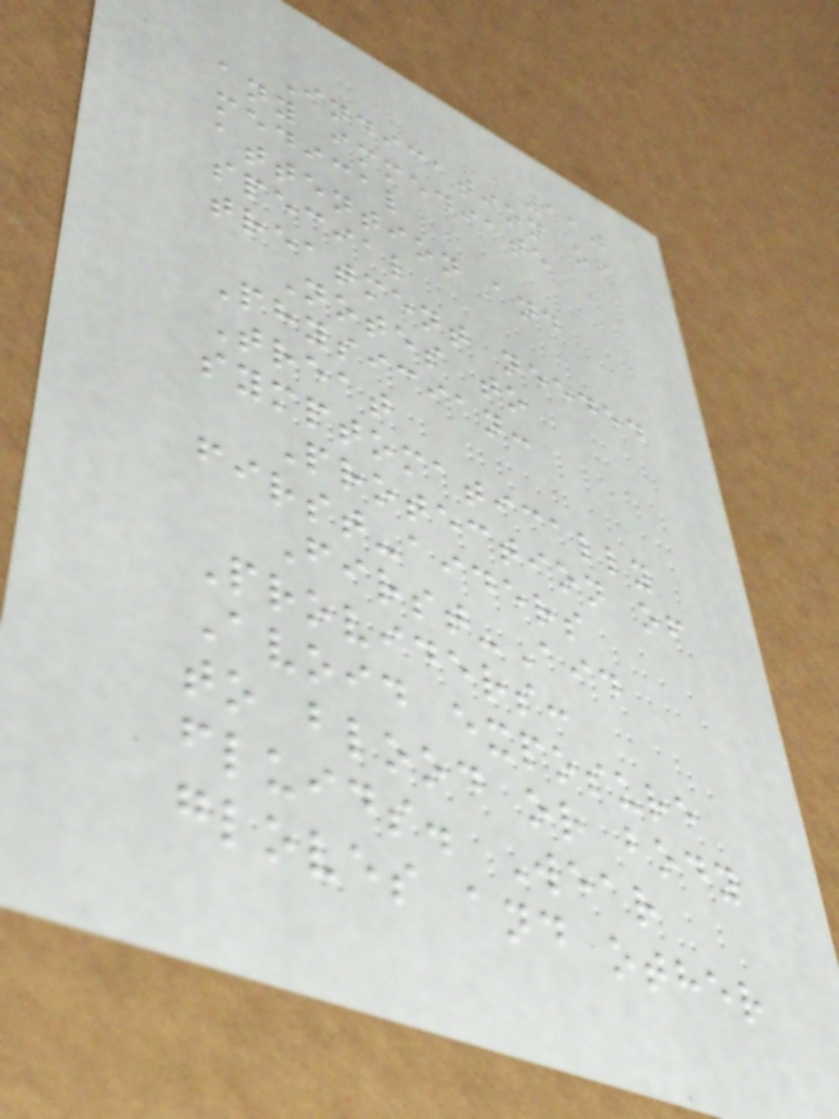110
Indication of
any immediate
medical
attention and
special
treatment needed
Notes to
Physician:
Treat
symptomatically
Protection of
first-aiders
First-Aid
Providers:
Avoid exposure
to blood or body
fluids. Wear
gloves and other
